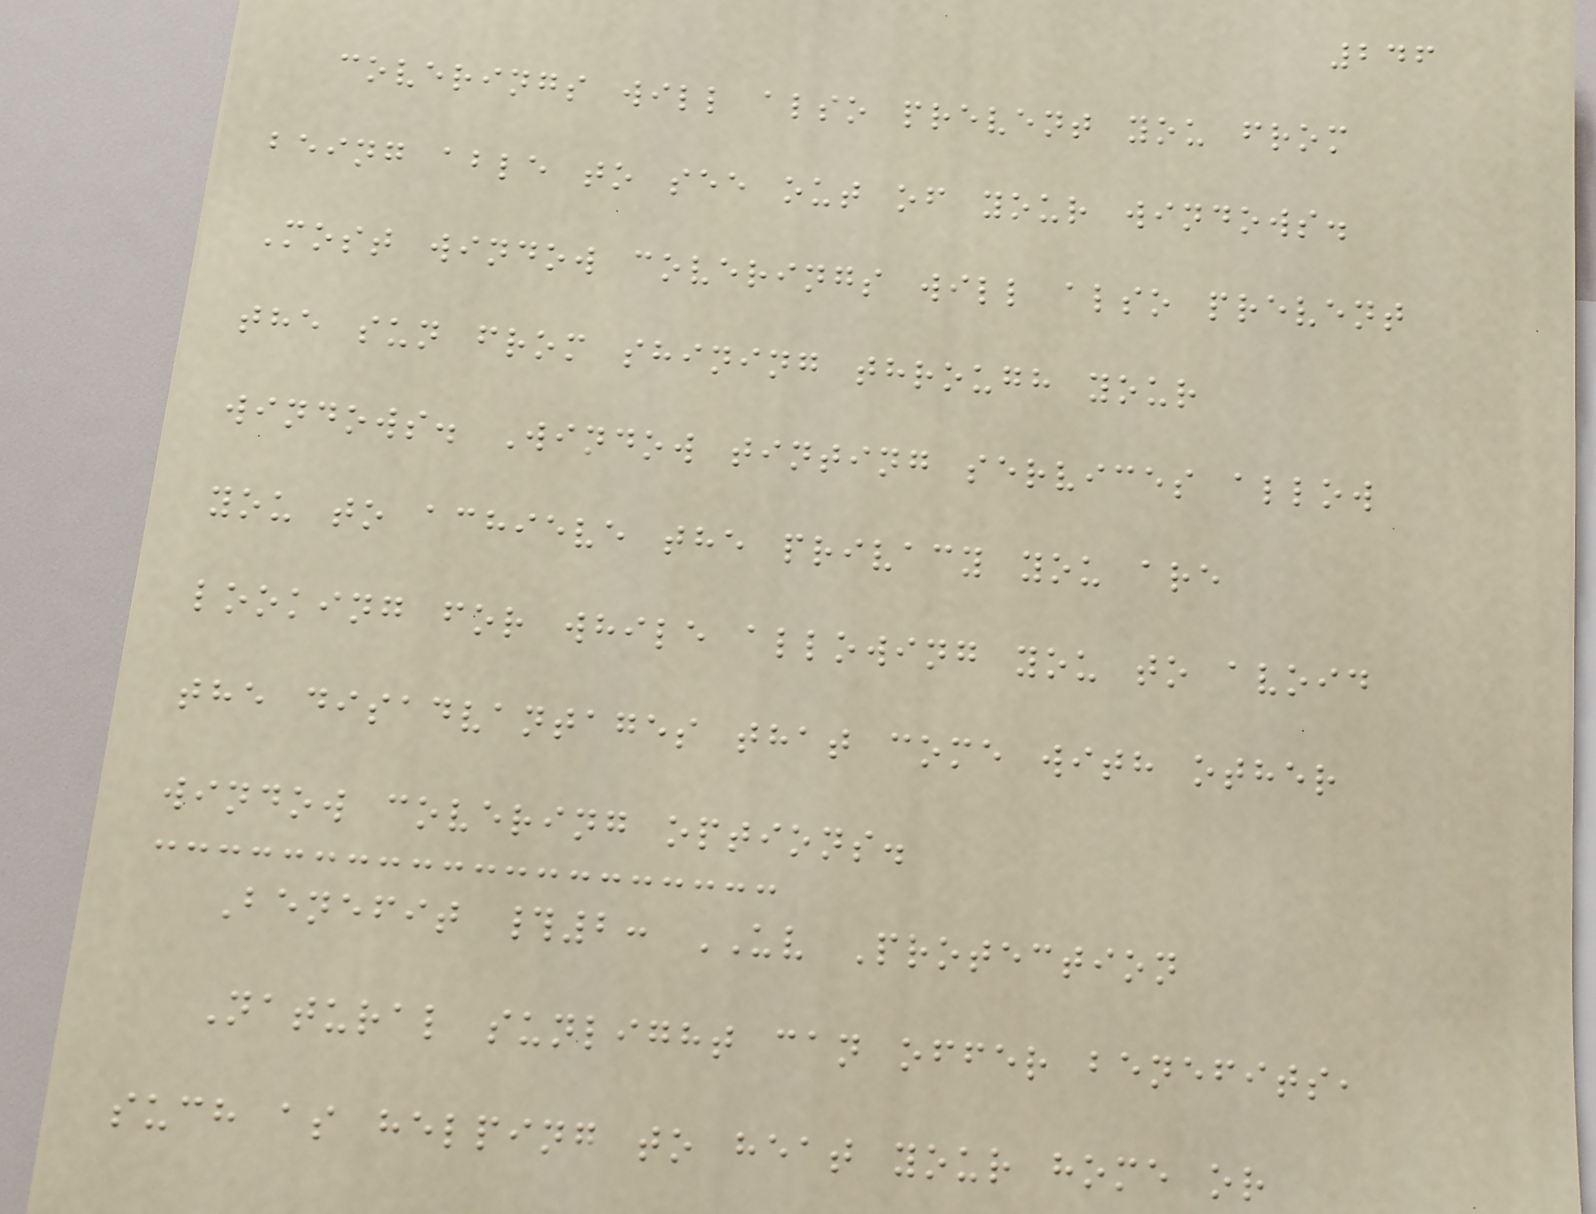246
coverings will also prevent you from
being able to see out of your windows.
Most window coverings will also prevent
the sun from shining through your
windows. Window tinting services allow
you to achieve the privacy you are
looking for while allowing you to avoid
the disadvantages that come with other
window covering options.
Benefit #2: UV Protection
Natural sunlight can offer benefits,
such as helping to heat your home or
